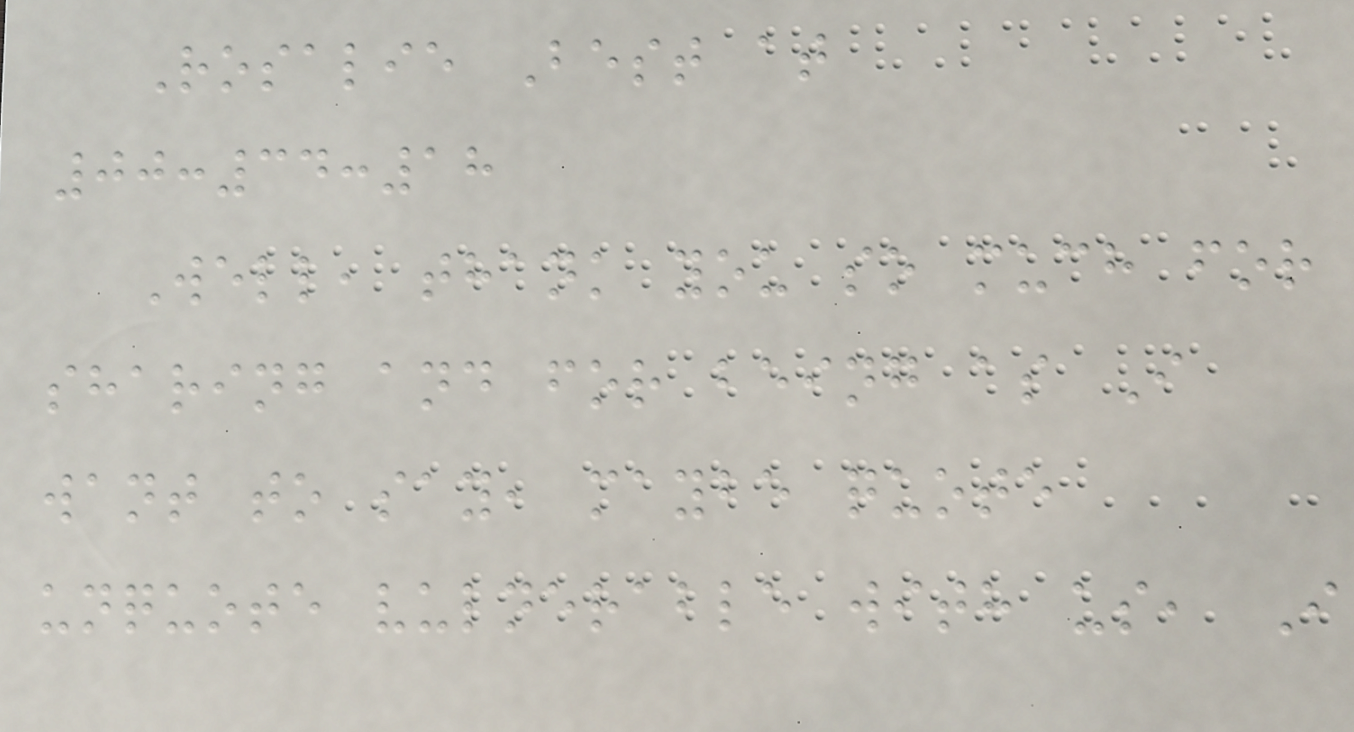Rosalie Best at
00:34:18
Well, thank you so much for
sharing and for being as I
want to say, maybe quote
unquote vulnerable with us, I
